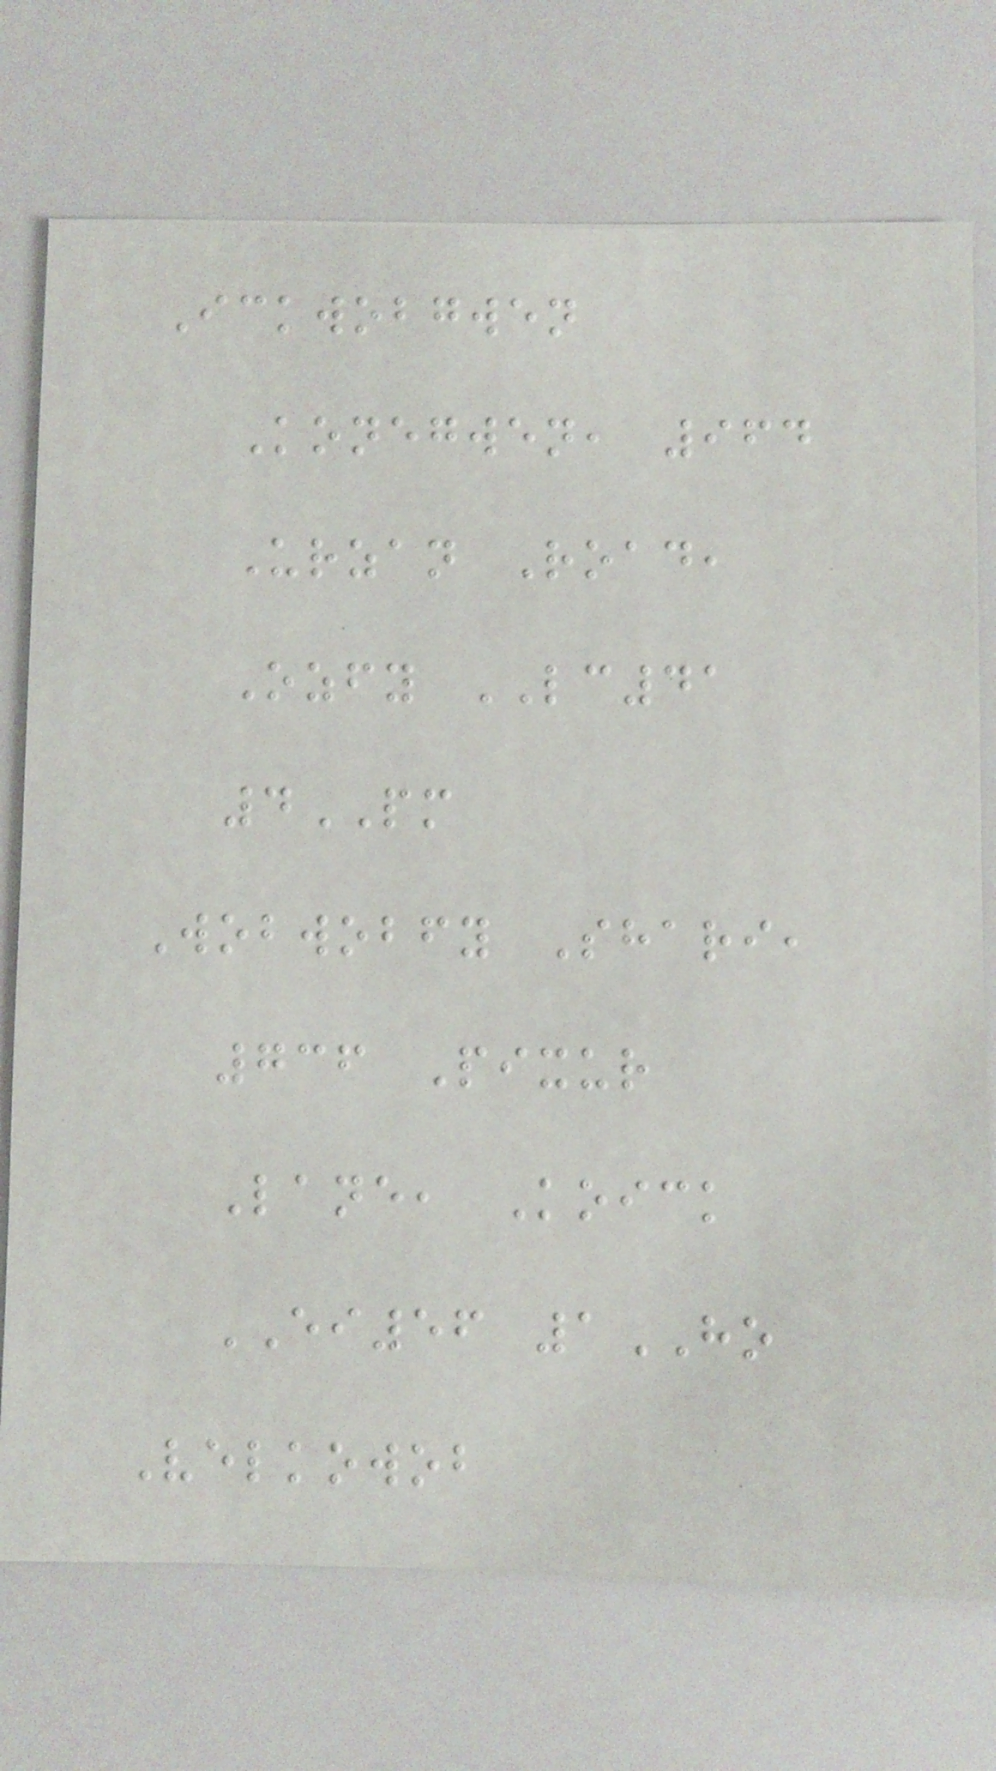Ickwobgwen
Konegwen, 964
Urzan Road,
Ozfy LC41
4PM
Wobwobfy Shari,
736 Pixur
Lane, Koick
EI56 1HO
Velkowob
